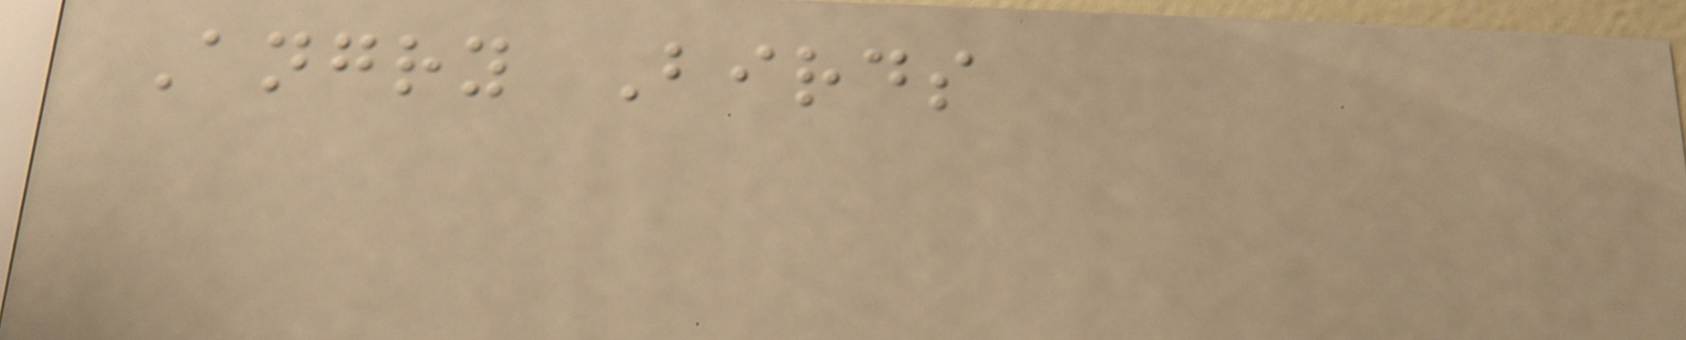Angry Birds
